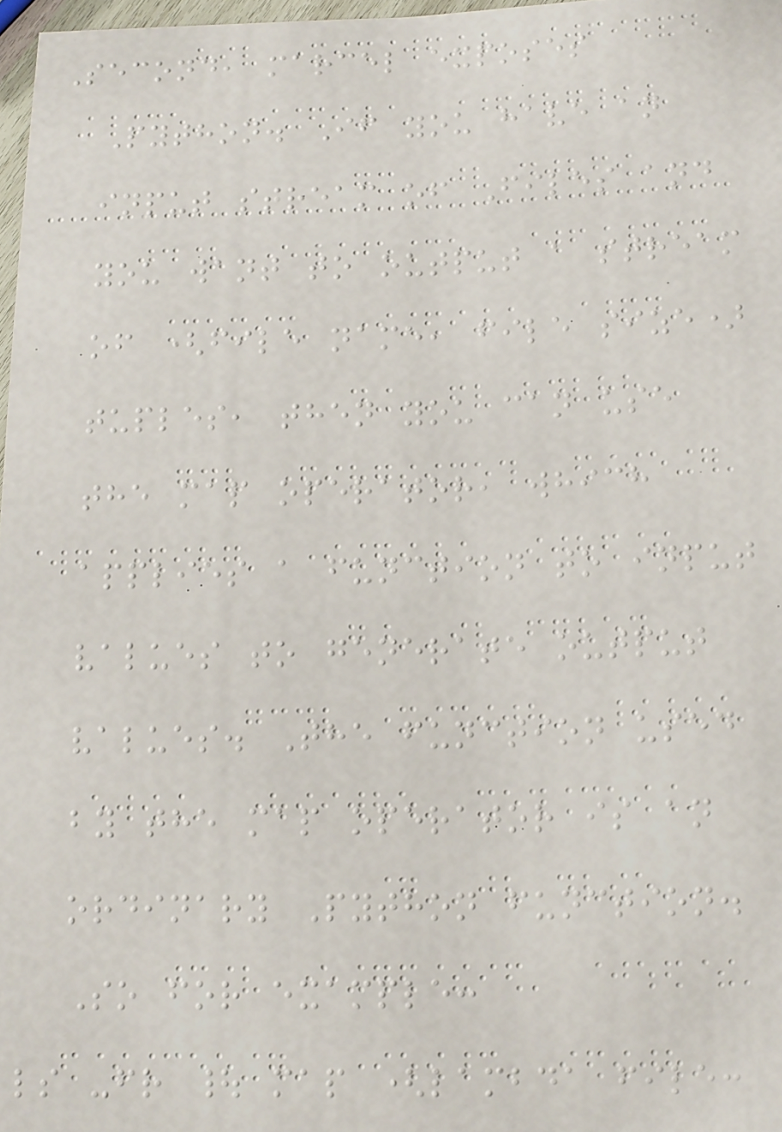Second, marcel exposes
Python. If you have an
input stream of Files and
you want to output a stream
of (file name, file size)
tuples, then you can use
the map operator, which
applies a function to input
values to generate output
values. The function used
by the map operator is an
ordinary Python function.
So for example:
ls -fr | map (lambda file:
